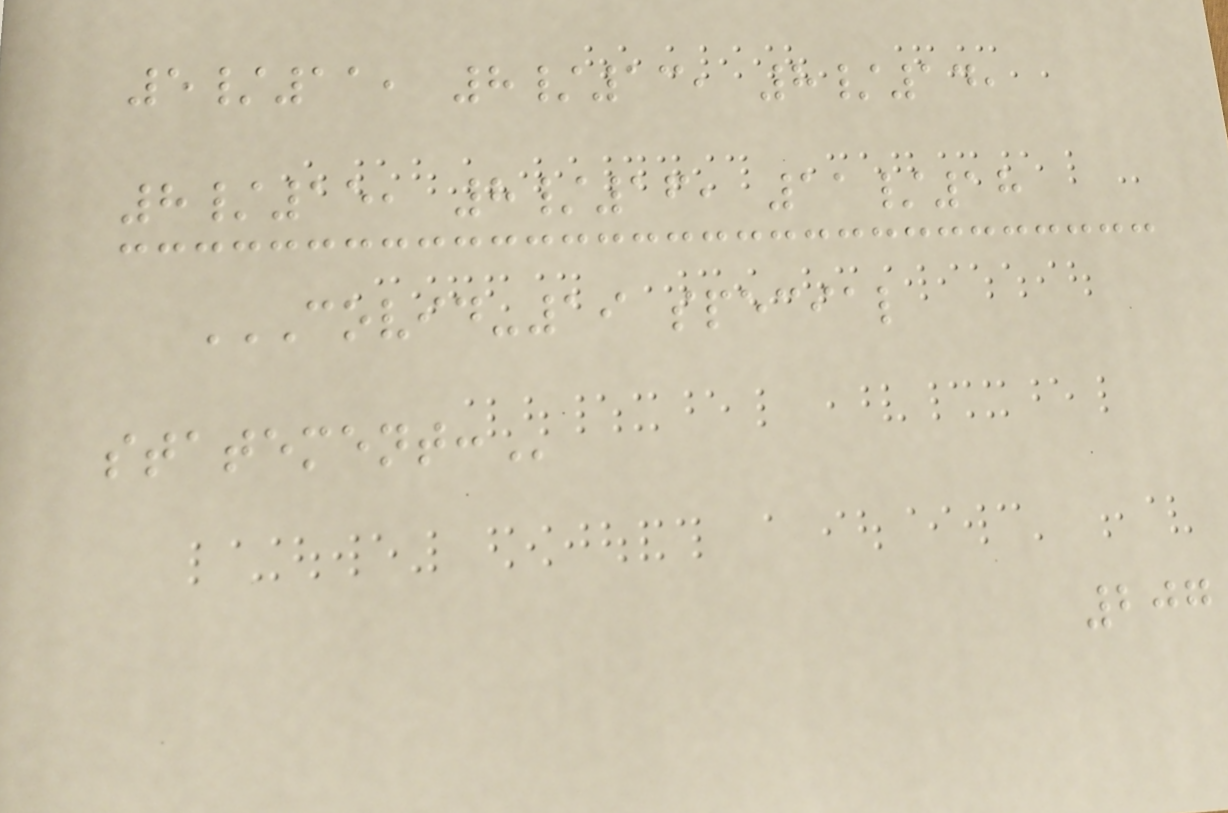5/11, 8/13, 8/14,
8/15, 8/16, 11/18
COVID-19 SPECIAL
STATEMENT:
207
